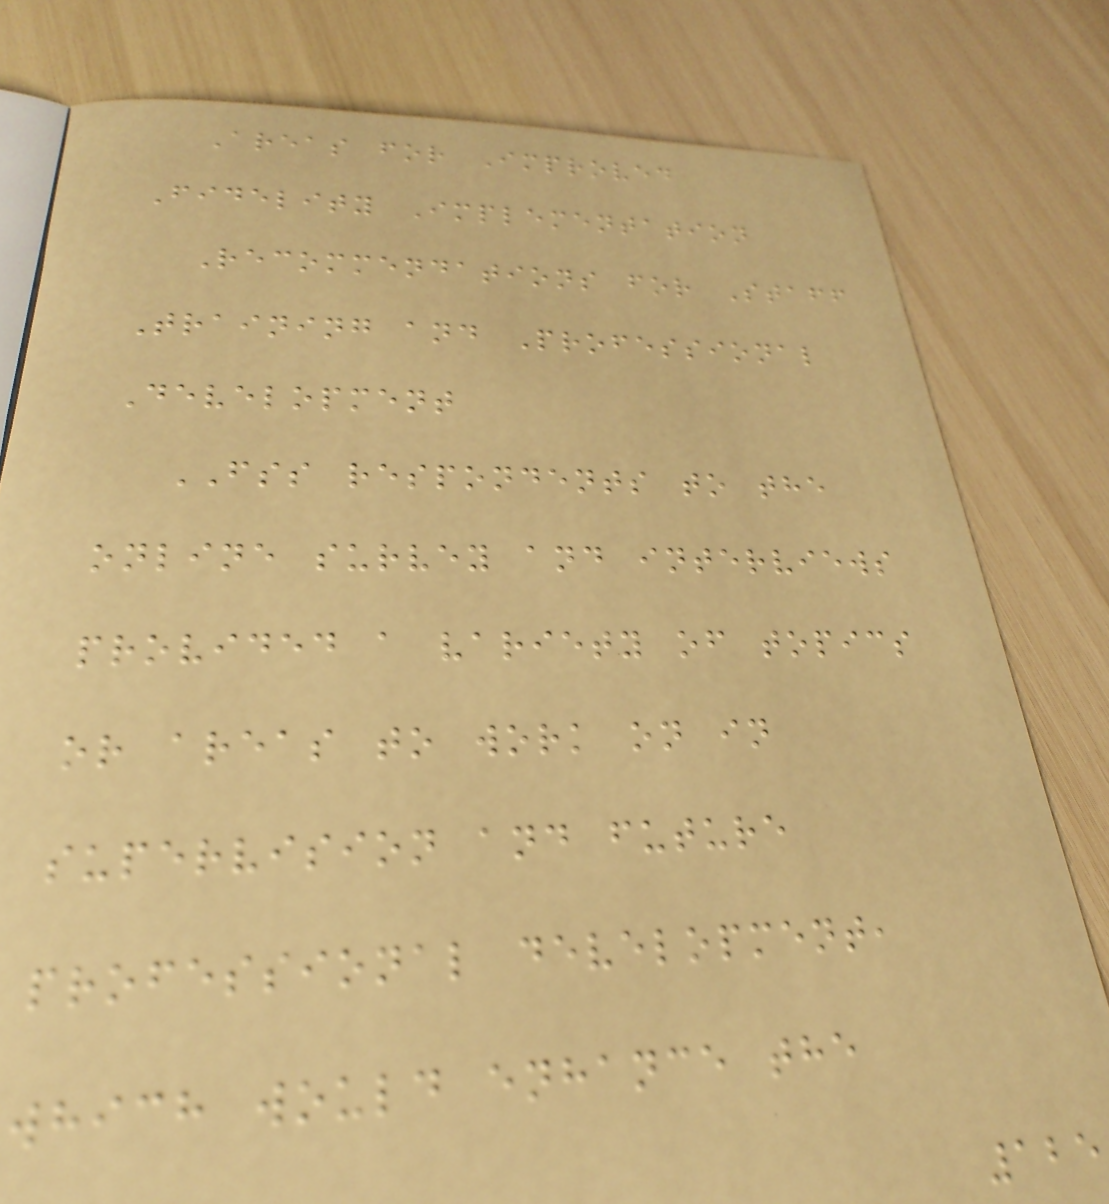Areas for Improved
Fidelity Implementation
Recommendations for Staff
Training and Professional
Development
FSS respondents to the
online survey and interviews
provided a variety of topics
or areas to work on in
supervision and future
professional development,
which would enhance the
125
